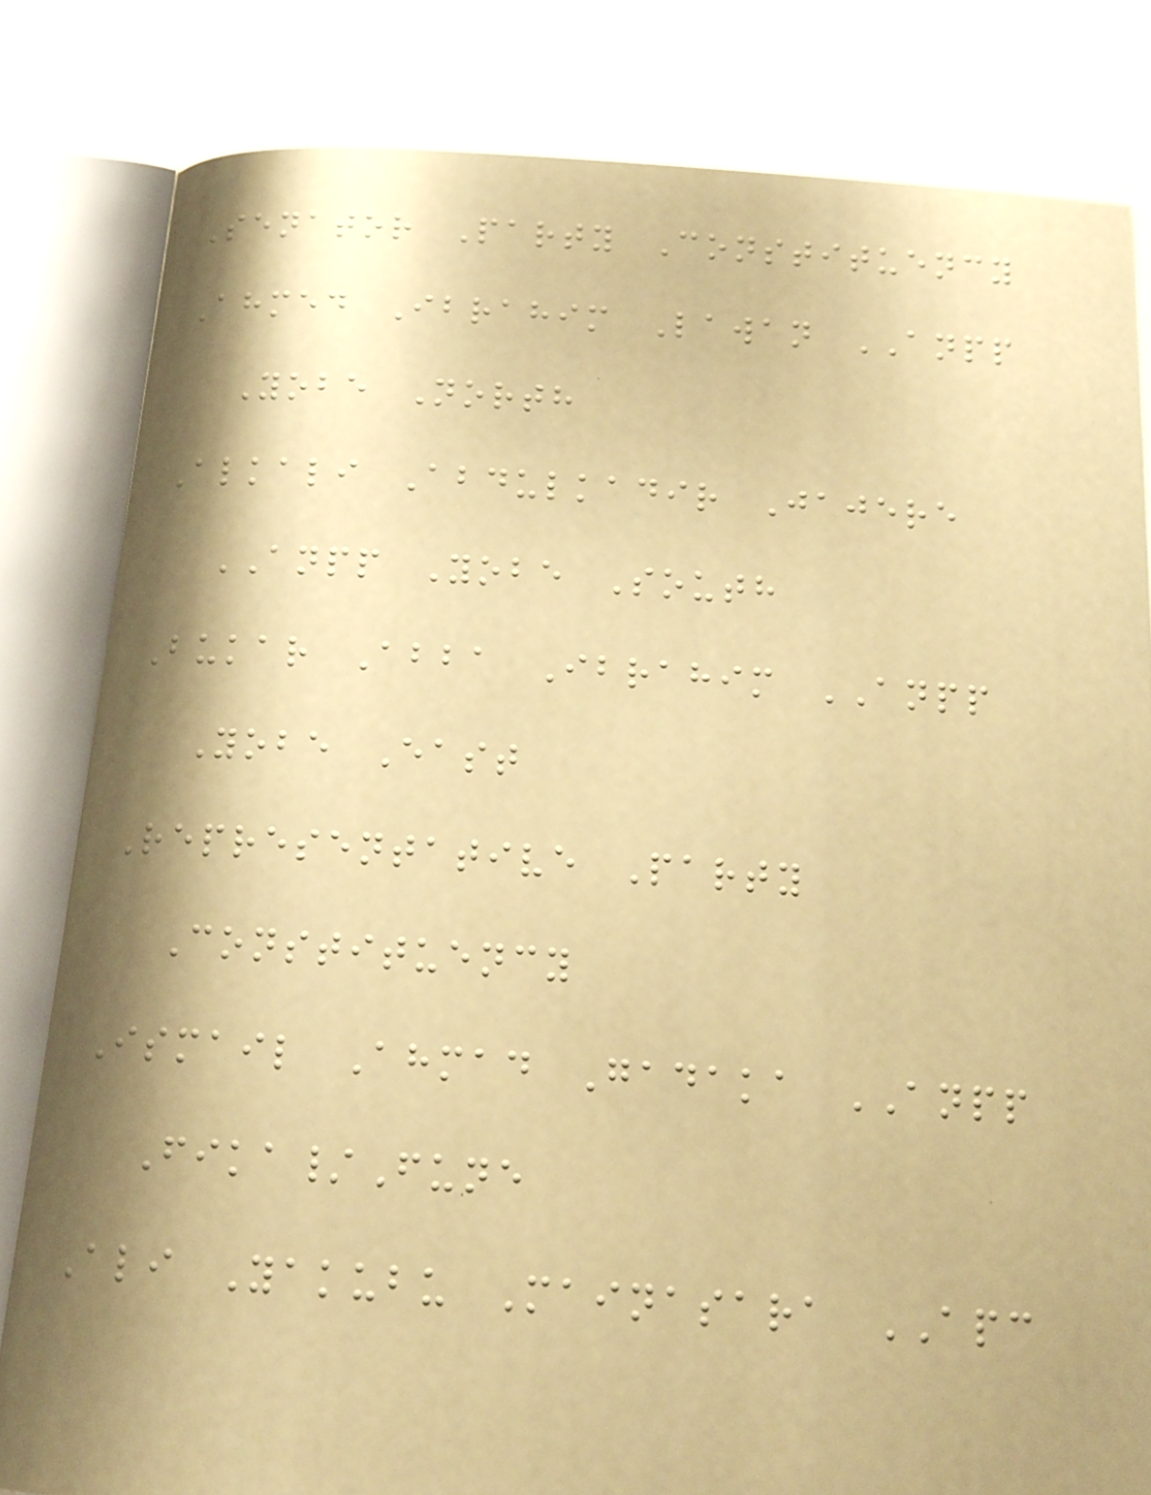Senator Party Constituency
Ahmed Ibrahim Lawan ANPP
Yobe North
Alkali Abdulkadir Jajere
ANPP Yobe South
Bukar Abba Ibrahim ANPP
Yobe East
Representative Party
Constituency
Ismail Ahmad Gadaka ANPP
Fika/Fune
Ali Yakubu Mainasara APC
